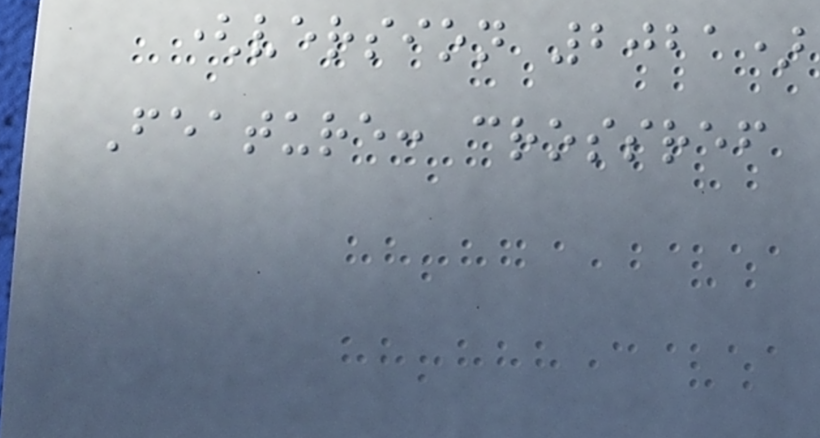(version 2021)
Feature: crossref
